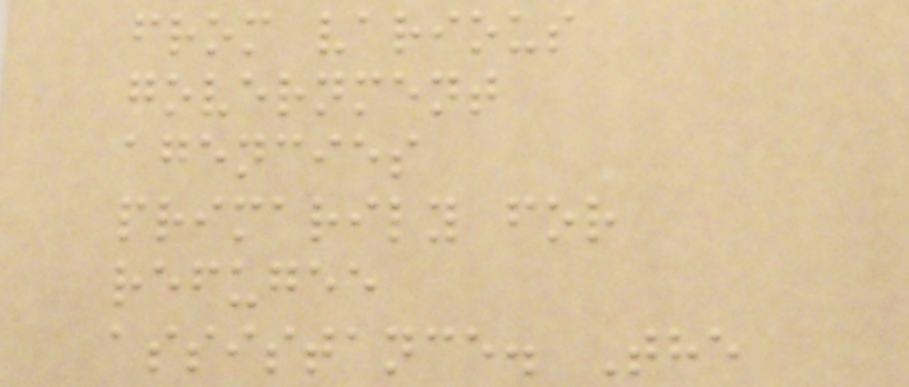from various
government
agencies
primarily for
refugee
assistance. The
